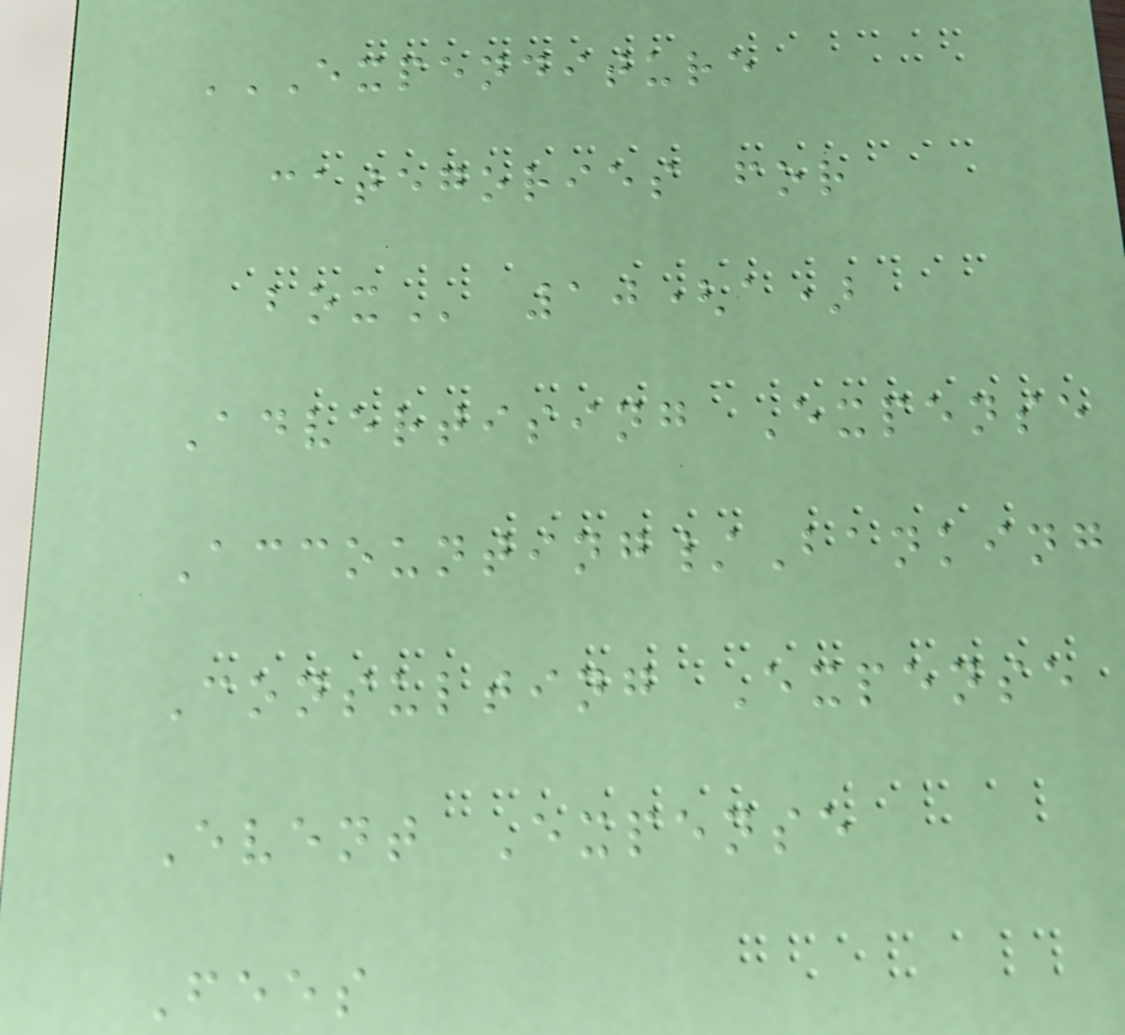EXPENDITURE
CATEGORIES FOR
BOX 10(a)
Advertising Expense
Accounting/Banking
Consulting Expense
Event Expense
Fees
